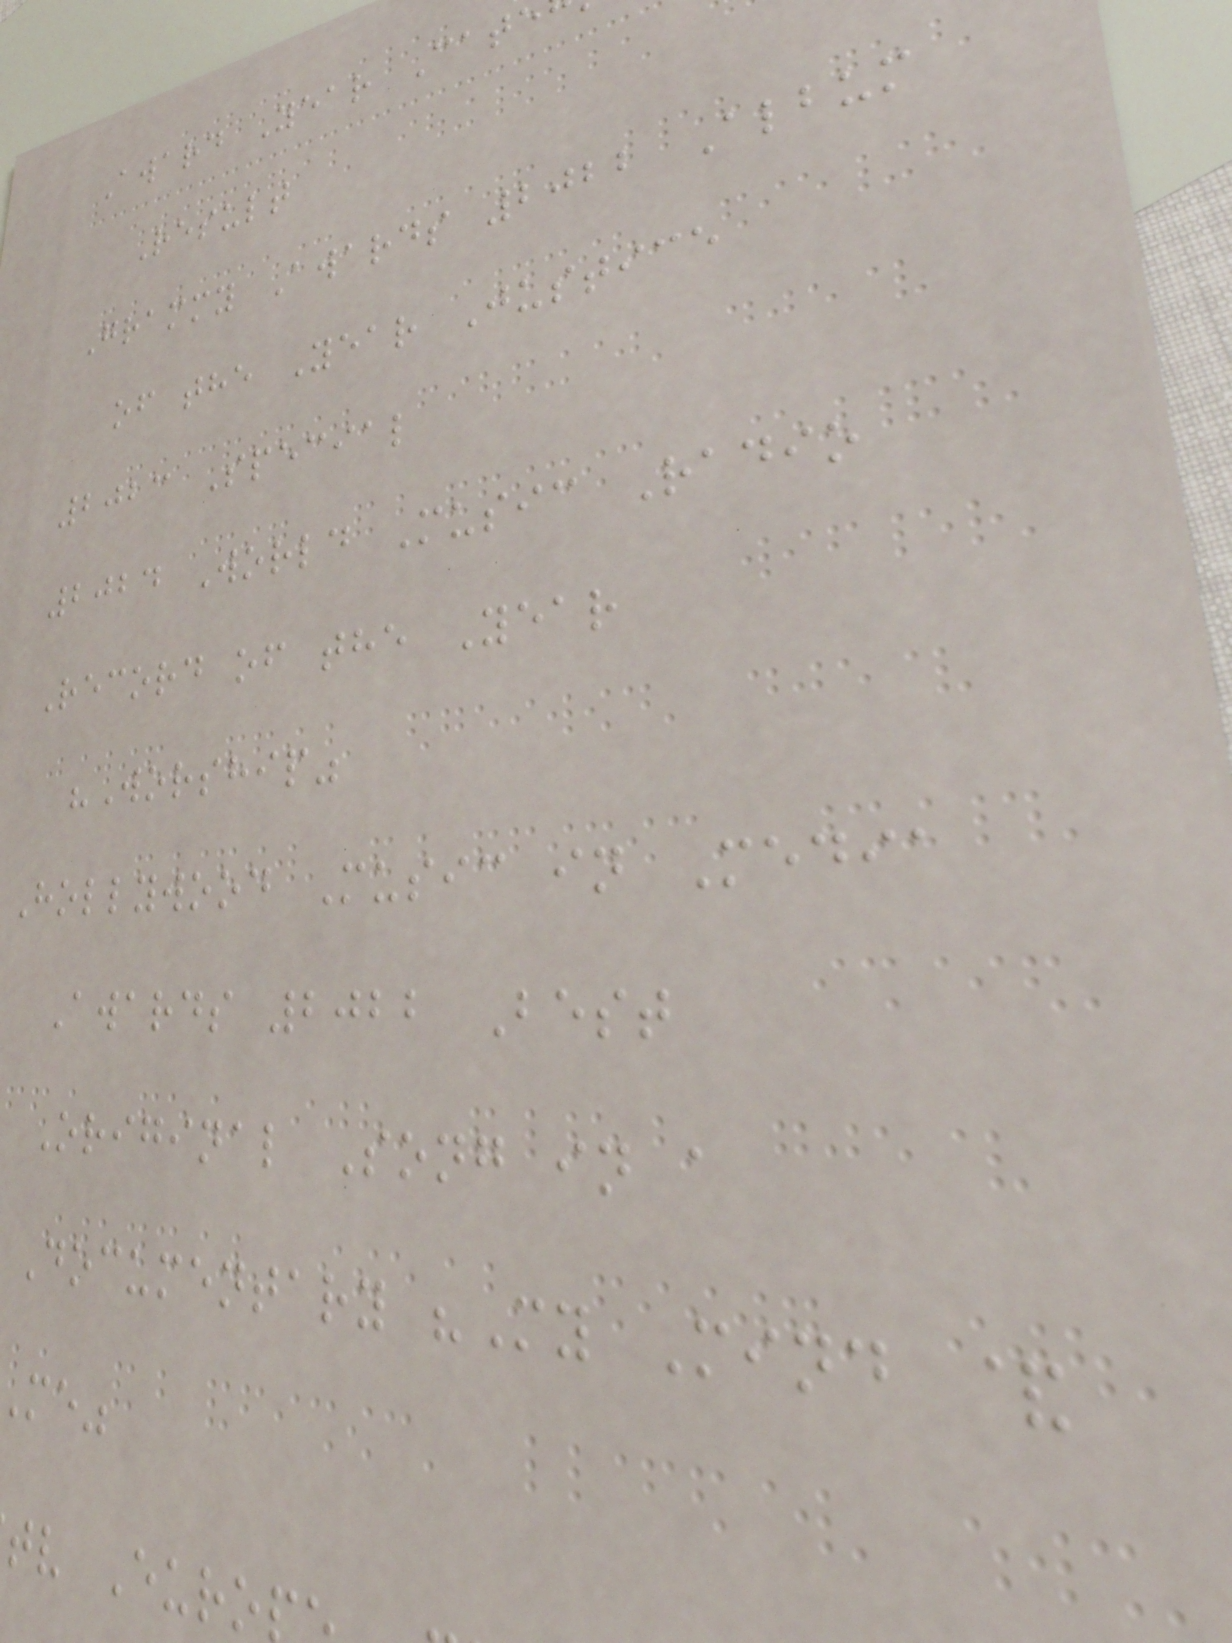Award Year Cat
Result
Grammy Awards 2022 Album
of the Year Justice
2023 Special
2024 World Music Radio
Record of the Year
"Worship"
Hollywood Music in Media
Awards 2022 Best
Original Song in a
Documentary "My Mind &
tv Euro
